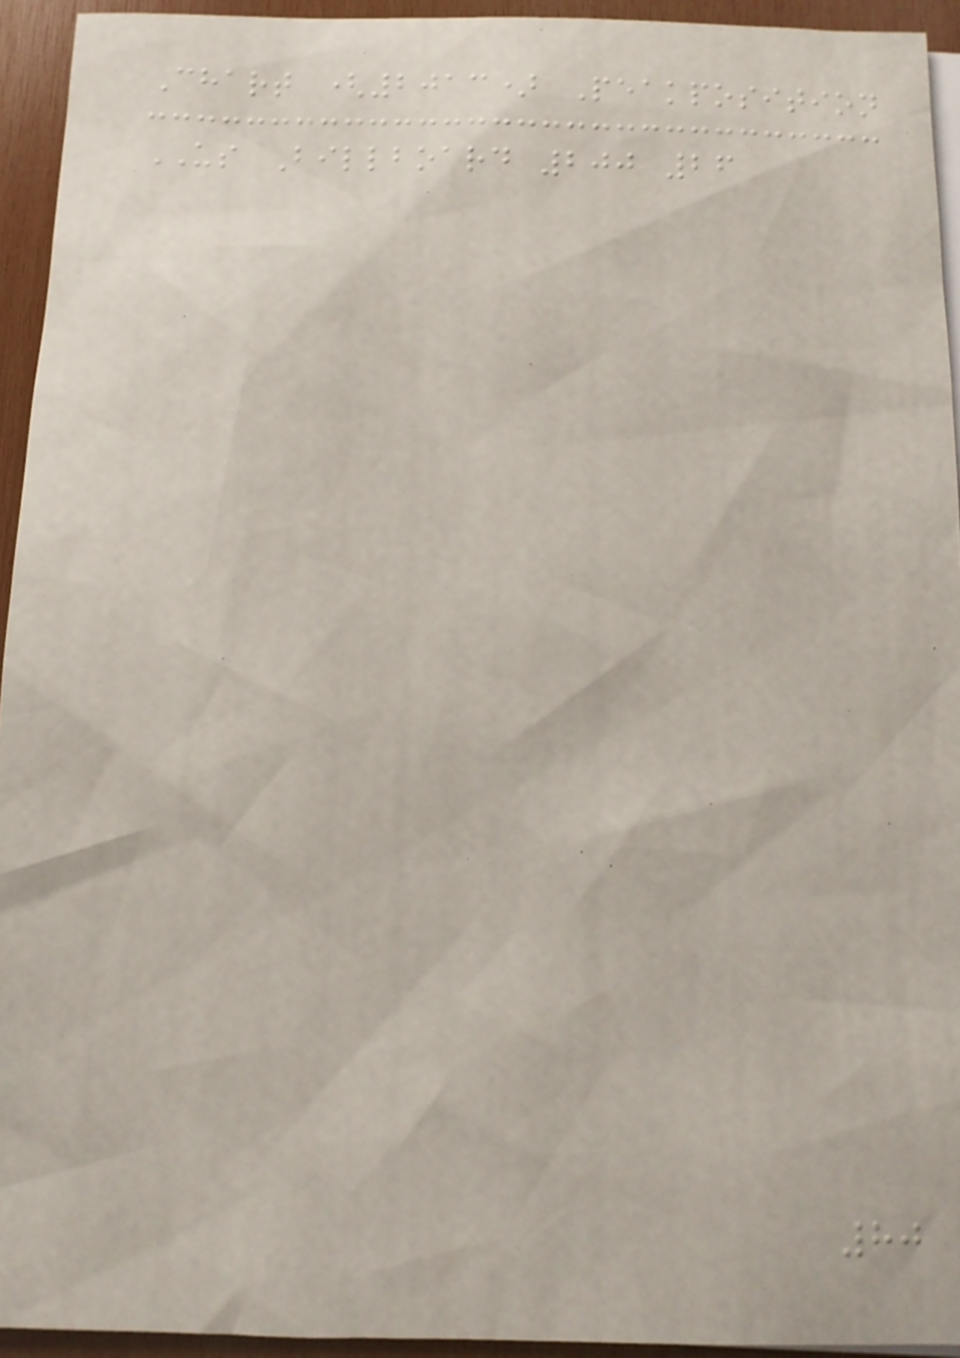Chart (2013) Peakposition
US Billboard 200 26
80
